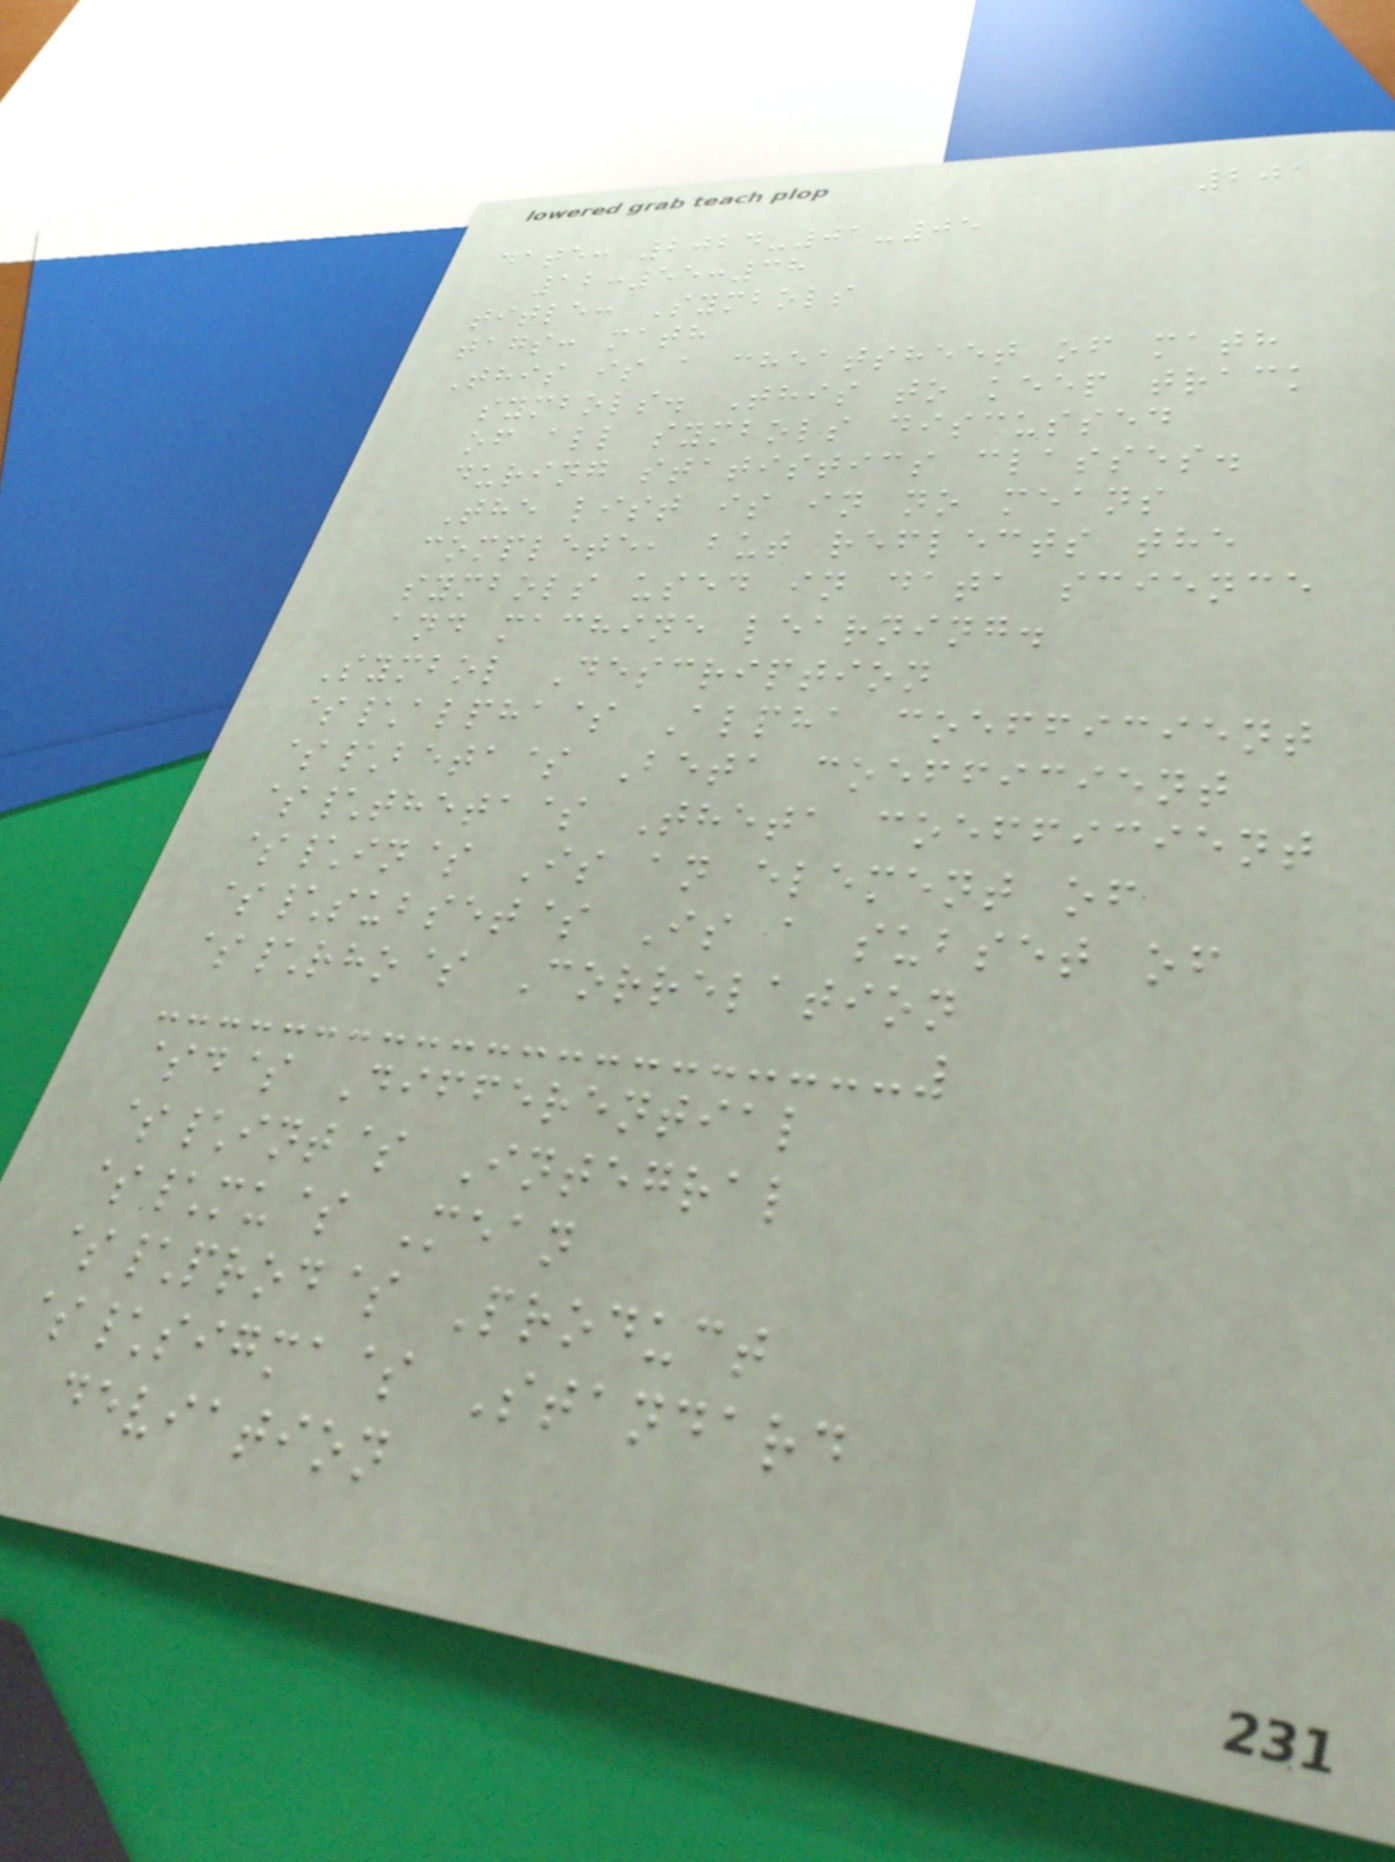201
date: 2024-01-05
12:55:38
title: Symbols
tags: math
This is a cheatsheet of math
symbols. This to keep track
of all symbols discussed
during statistics classes.
The list is in no means
complete, but reflects the
symbols used in data science
and machine learning.
Symbol Description
$\alpha$ Alpha coefficient
$\beta$ Beta coefficient
$\theta$ Theta coefficient
$\in$ Is an element of
$\subset$ Is a subset of
$\rho$ Correlation
$d$ Differential
$\int$ Integral
$\mu$ Mean
$\prod$ Product
$\sigma$ Standard
deviation
